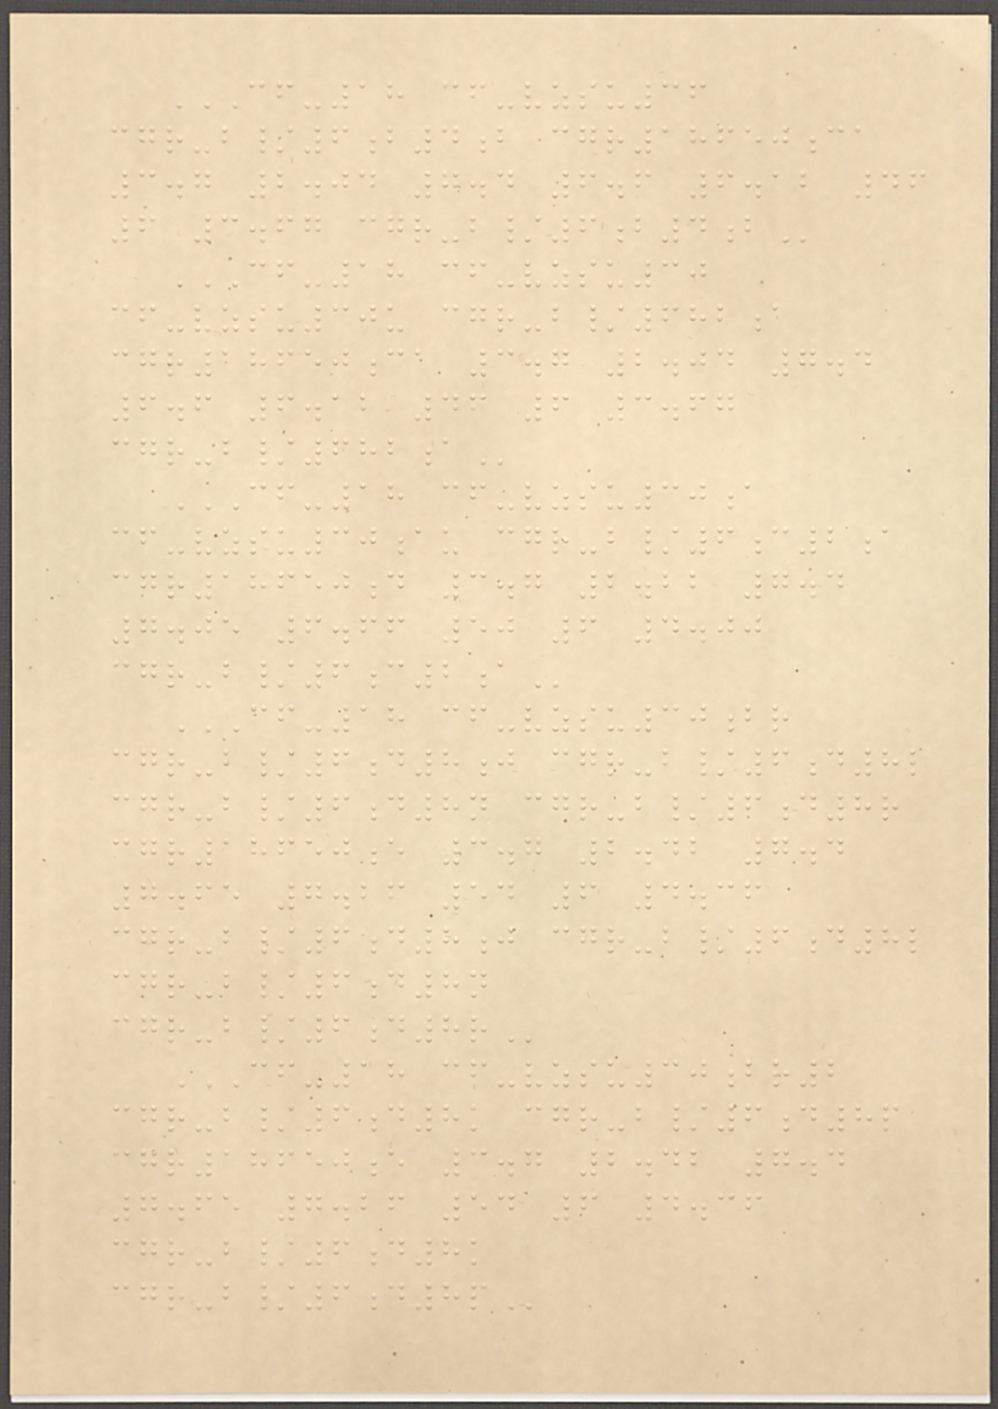CF-18 CF-VZSU36
CGR-B/6B4B CGR18650CA
3.7 2.04 7.4 6.6 6.12 46
6 3.67 CGR-B/6B4B
CF-18 CF-VZSU30
CF-VZSU30U CGR-B/682A
CGR18650CA 3.7 2.04 7.4
6.6 6.12 46 6 3.67
CGR-B/682A
CF-18 CF-VZSU30A
CF-VZSU30AU CGR-B/6C2A
CGR18650D 3.7 2.22 7.4
7.05 6.66 50 6 4.00
CGR-B/6C2A
CF-18 CF-VZSU30BR
CGR-B/6D8J CGR-B/6D8L
CGR-B/6D8N CGR-B/6D8R
CGR18650E 3.7 2.42 7.4
7.65 7.26 54 6 4.36
CGR-B/6D8J CGR-B/6D8L
CGR-B/6D8N
CGR-B/6D8R
CF-18 CF-VZSU30BR2
CGR-B/6D8K CGR-B/6D8P
CGR18650E 3.7 2.42 7.4
7.65 7.26 54 6 4.36
CGR-B/6D8K
CGR-B/6D8P
